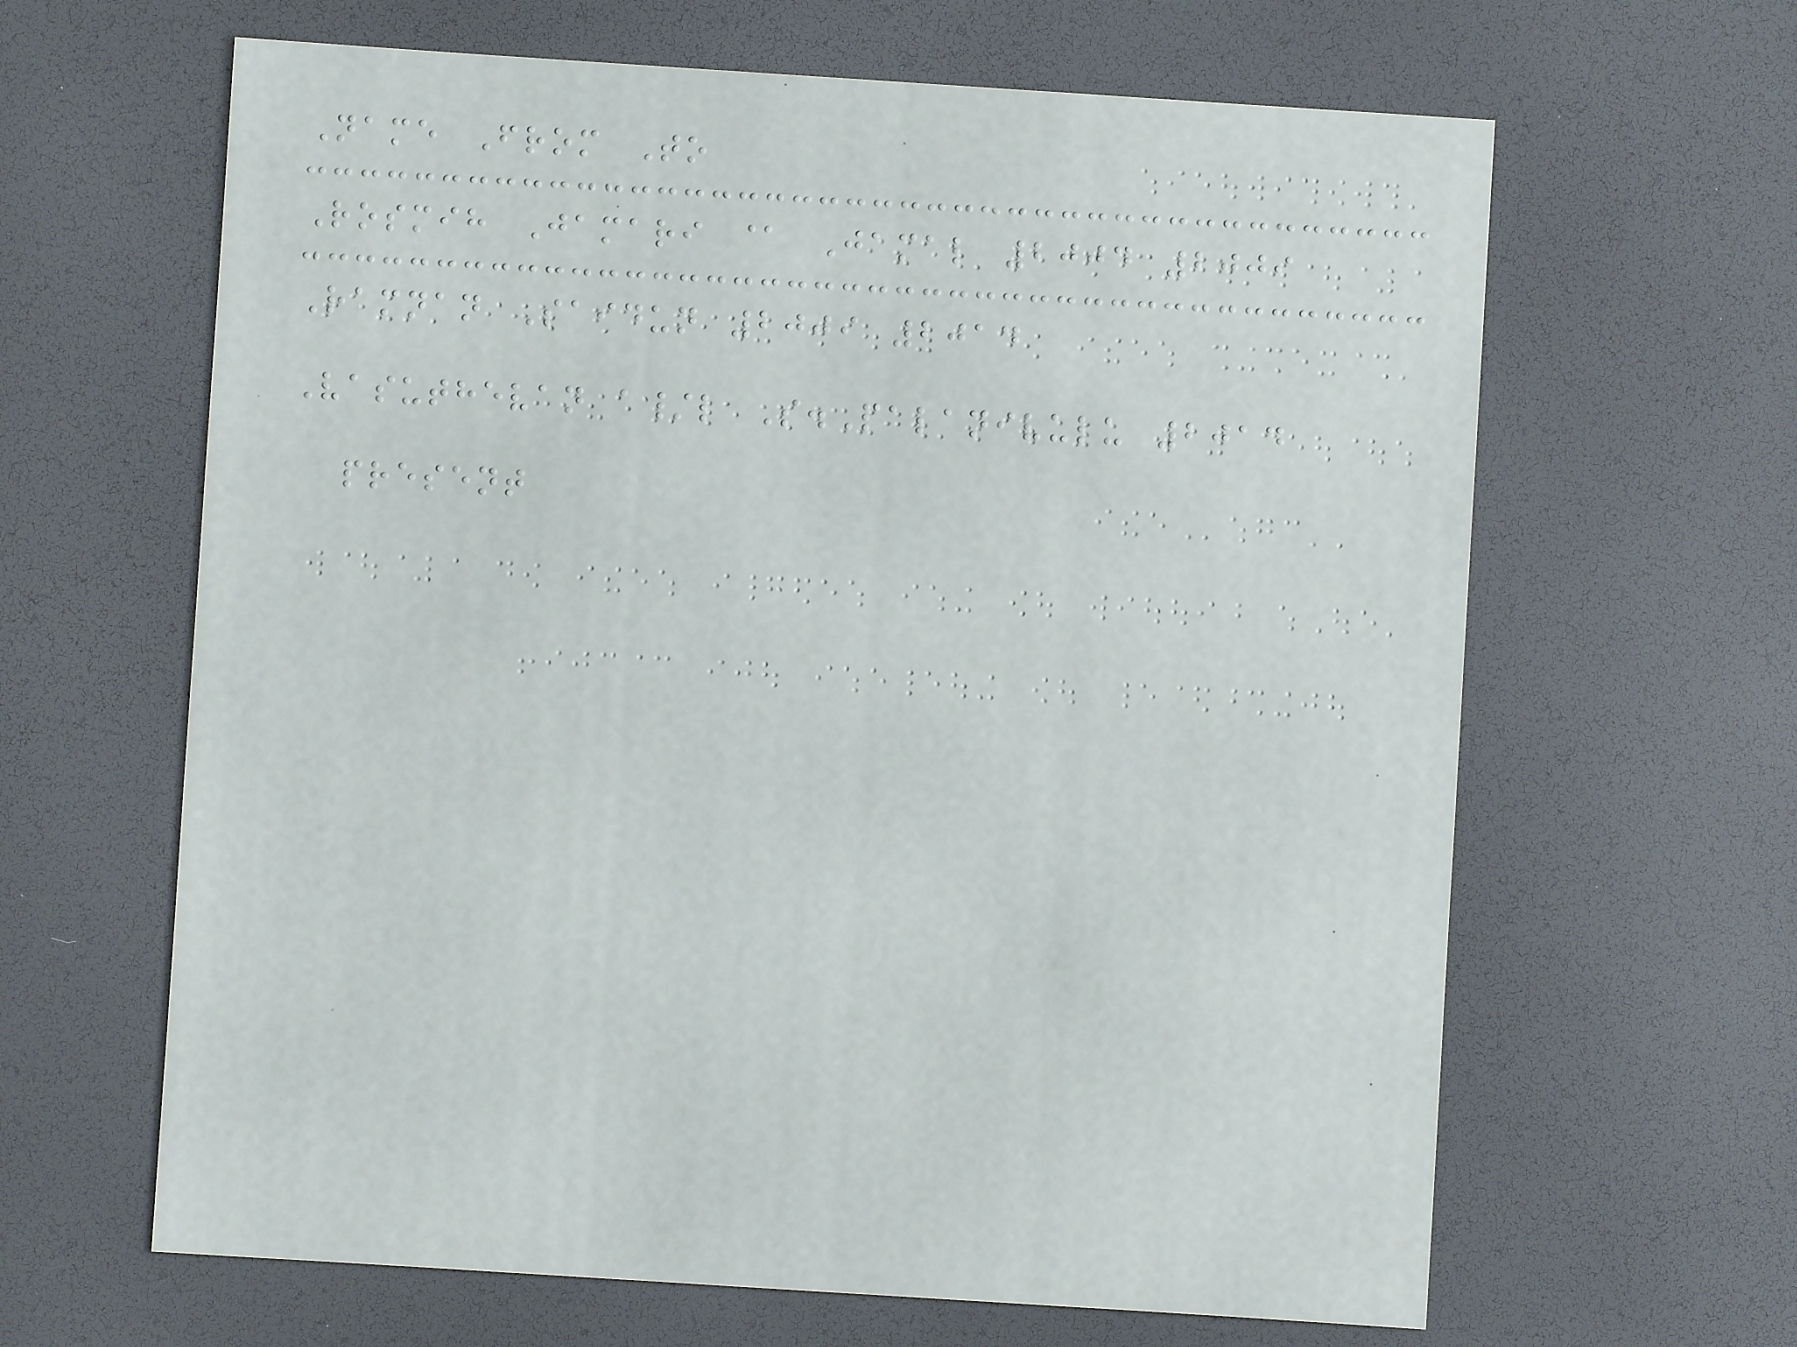Name From To
Rosmih Jamari @ Jamal 2004 2009
Ramnan Saidun 2009 2014
Vasuthevan a/l S.Palanivulu 2014
present
